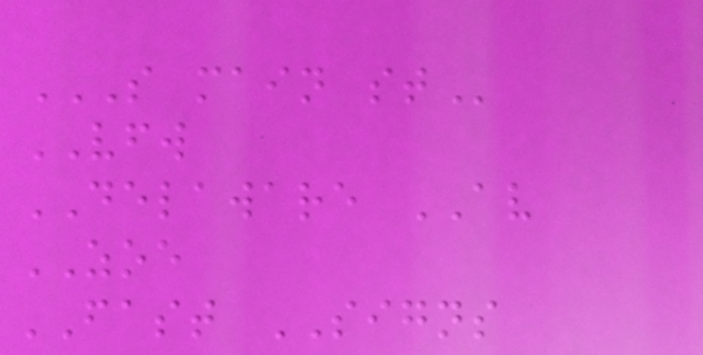S MAIN ST
VFW
DELAWARE AV
ZOE
FAST SIGNS
